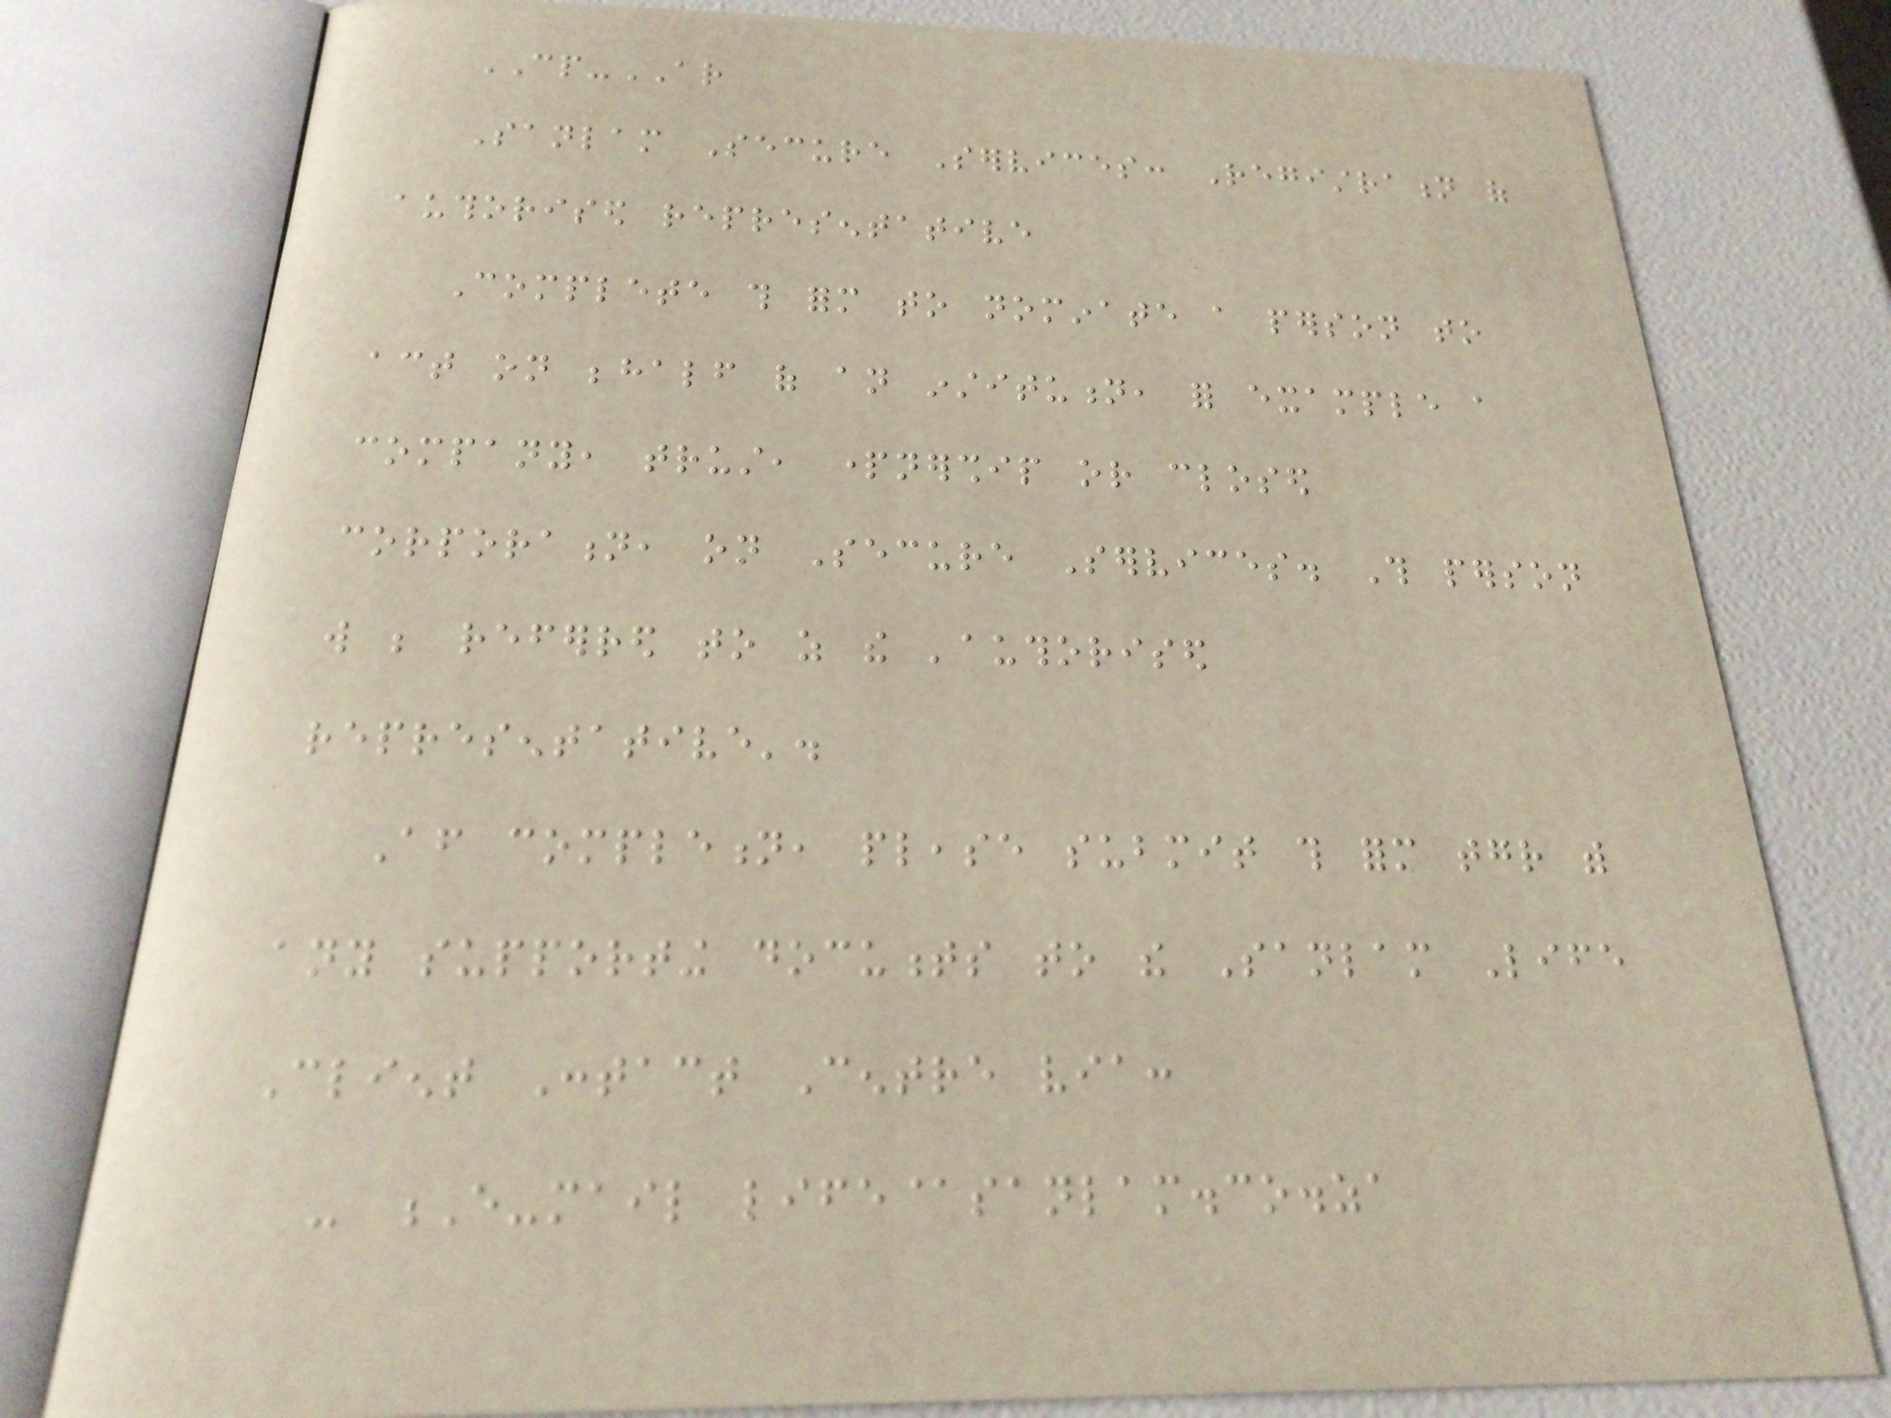CP-AR
Sanlam Secure Services: Registration of
authorised representative
Complete this form to nominate a person to
act on behalf of an institution, for example a
company, trust, partnership or closed
corporation, on Secure Services. This person
will be referred to as the 'authorised
representative'.
After completion, please submit this form together with
any supporting documents to the Sanlam Life
Client Contact Centre via:
- E-mail life@sanlam.co.za
